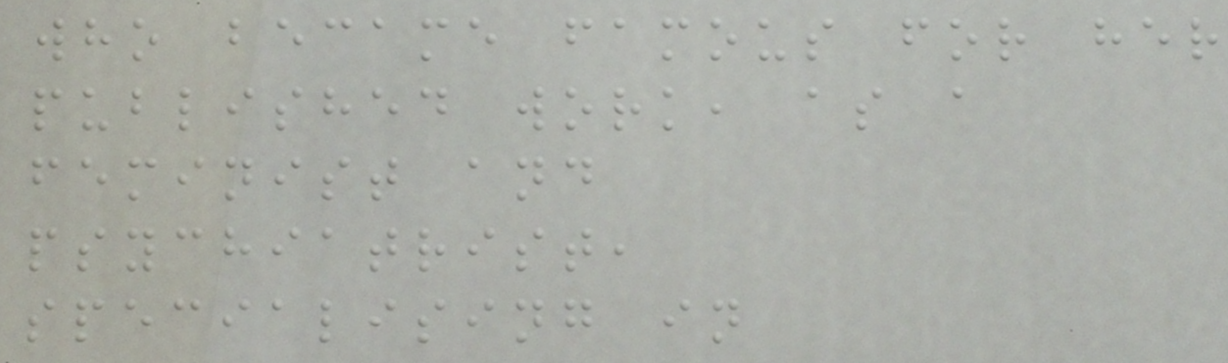who became famous for her
published work, as a
feminist and
psychiatrist,
specialising in
